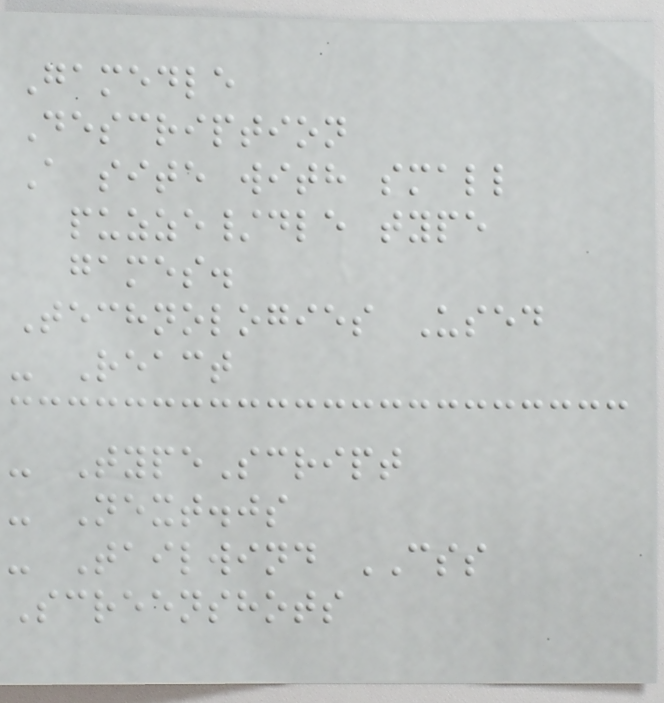Gamedle
Description
A site with small
puzze/dle type
games.
Technologies Used
- React
- TypeScript
- Next.js
- Tailwind CSS
Screenshots
